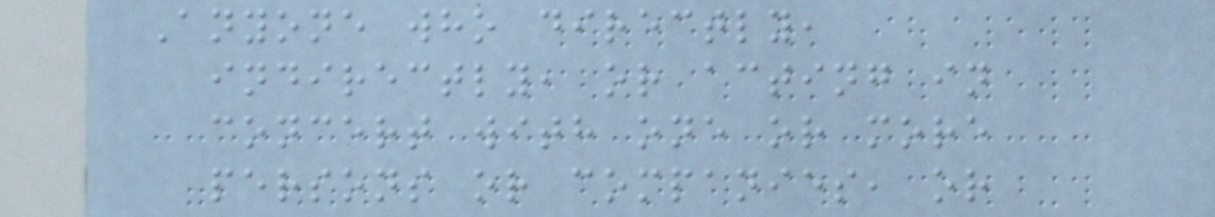Anyone who directly,
indirectly, or acting in
concert with one or more
persons or companies, or
